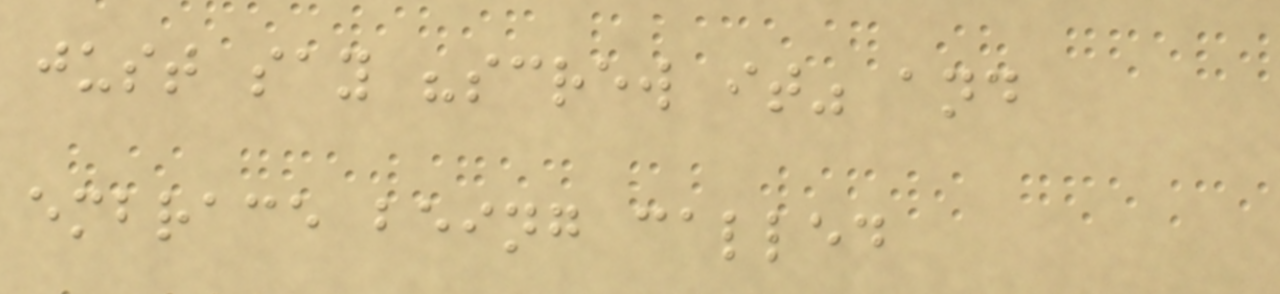just say "screw it" and
embrace being called
